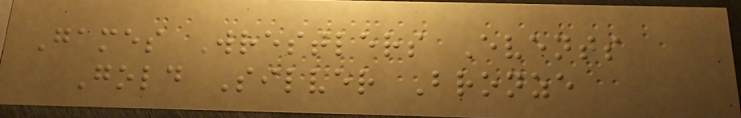Games Wrestlers Events
Gold Silver Bronze
